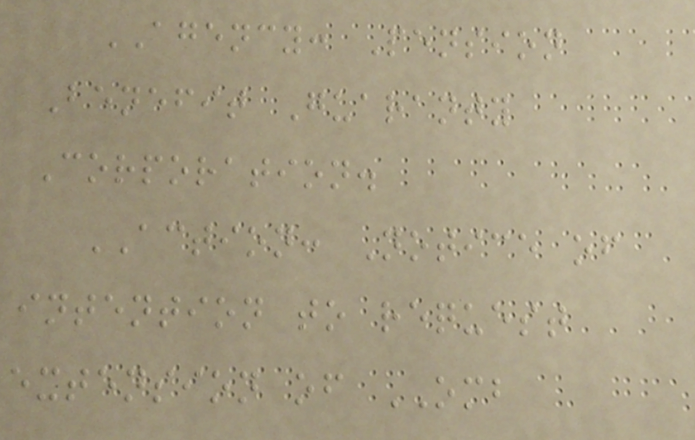AGENCY: Pension
Benefit Guaranty
Corporation.
ACTION: Notice of
intention to request
extension of OMB
